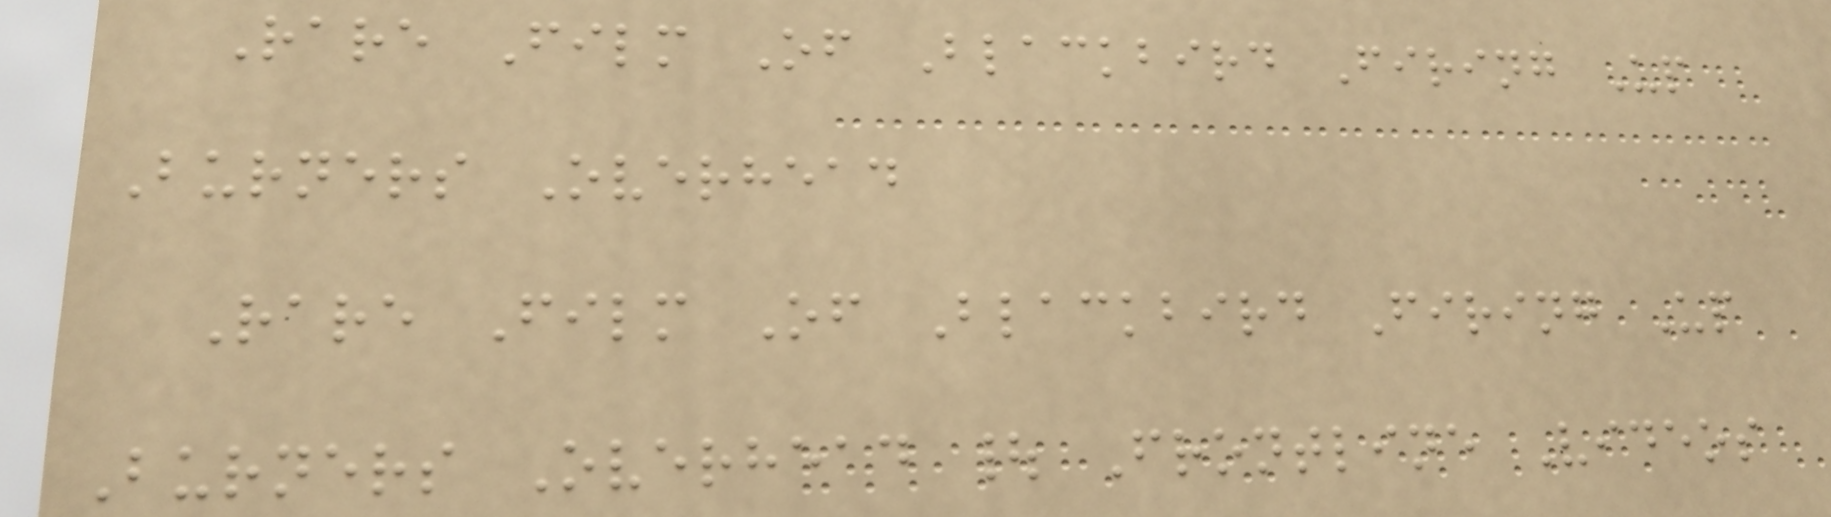Rare Film Of Blackbird Firing Up
Burners Overhead
Rare Film Of Blackbird Firing Up
Burners Overhead | Frontline Videos
